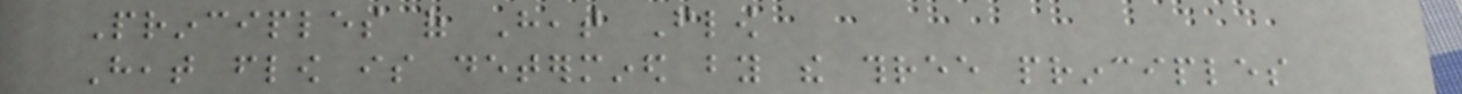Principles of Heat Flow
Heat flow is determined by the three principles
